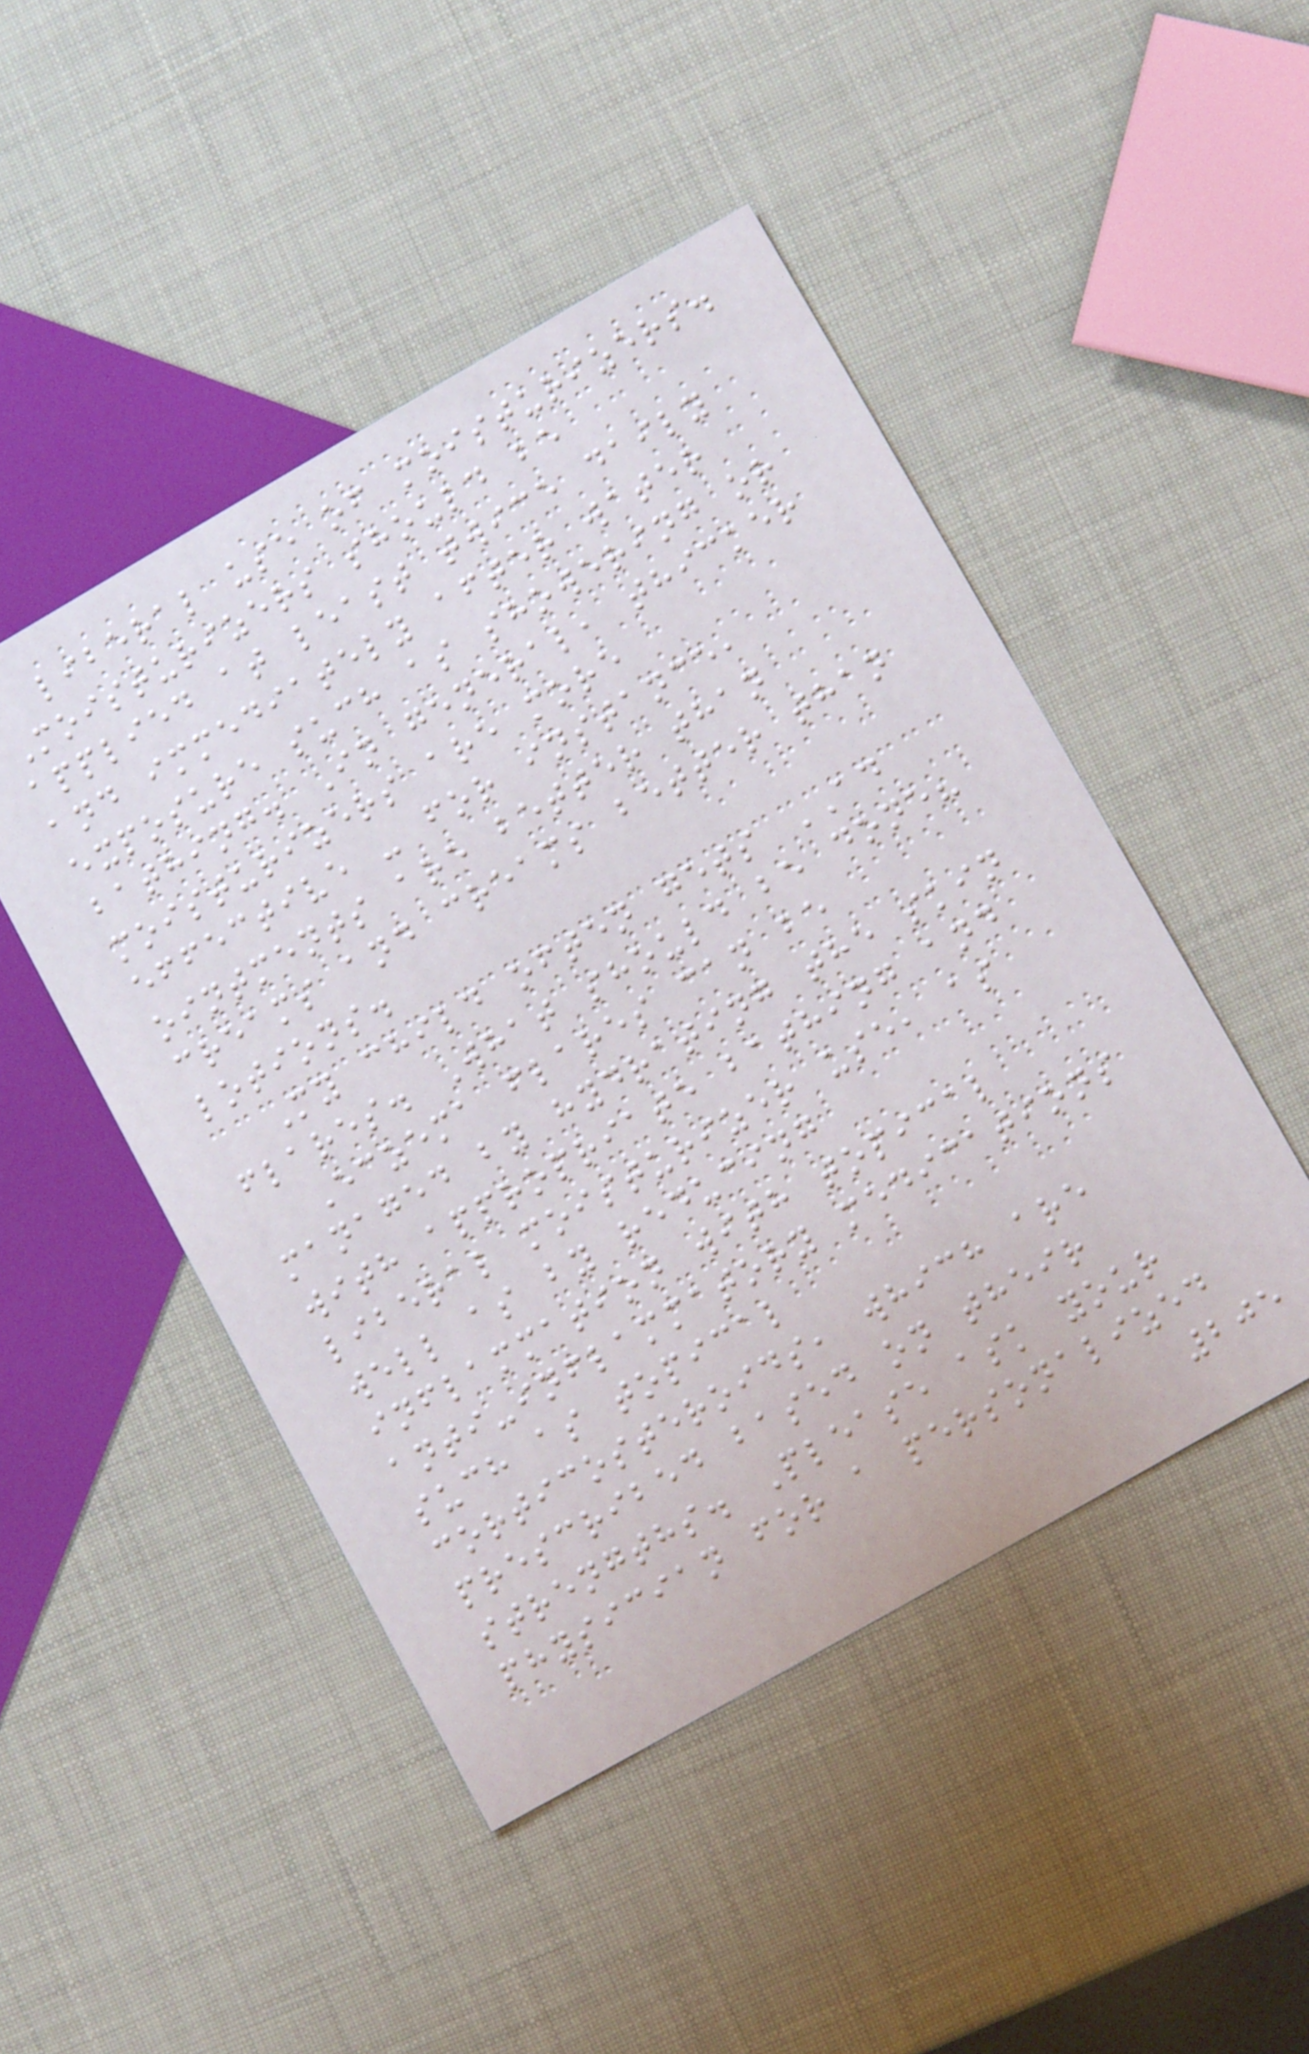liberal use of moisturizers.
Moisturizers should be
applied at least twice daily
and immediately after water
exposure such as showering or
bathing. In general, thicker
moisturizers are more
effective - for instance,
ointments are better than
creams and creams better than
lotions.
My child often gets AD
flares. What should be done?
Eczema flares can be
managed by hydrating the skin
with appropriate bathing and
liberal moisturizer use, as
well as by reducing
inflammation with topical
anti-inflammatory medications
such as topical
corticosteroids, which are
prescribed based on their
strengths. Please ask your
physician for a personalized
205
